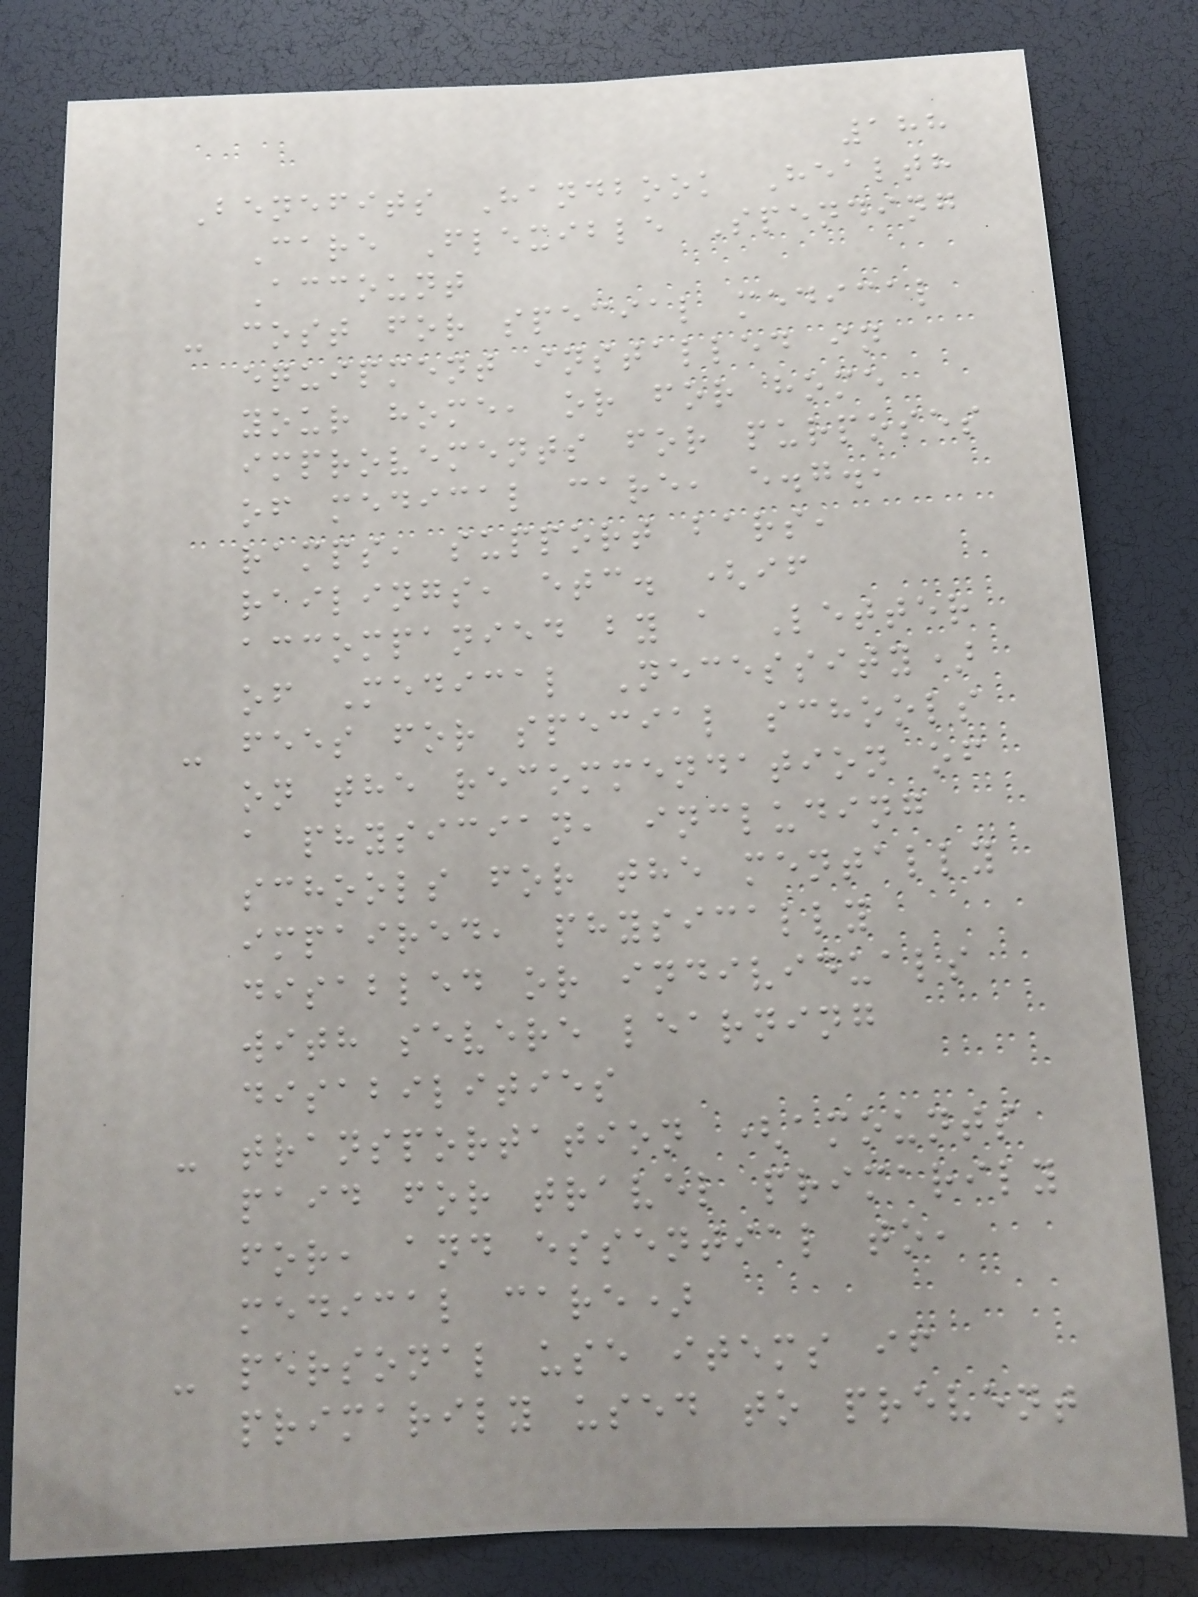188
Benefits Handbook Health
Care Flexible Spending
Account
- cost for special medical
equipment installed in
your home, or for home
improvements for purposes
of medical care, e.g.,
ramps, support bars,
railings, etc. (if
accompanied by a Letter
of Medical Necessity)
- fees for special schools
on the recommendation of
a physician, including
schools for the mentally
impaired, physically
disabled or individuals
with severe learning
disabilities
- transportation (amounts
paid for travel primarily
for, and essential to,
medical care)
- personal use items if
primarily used to prevent
